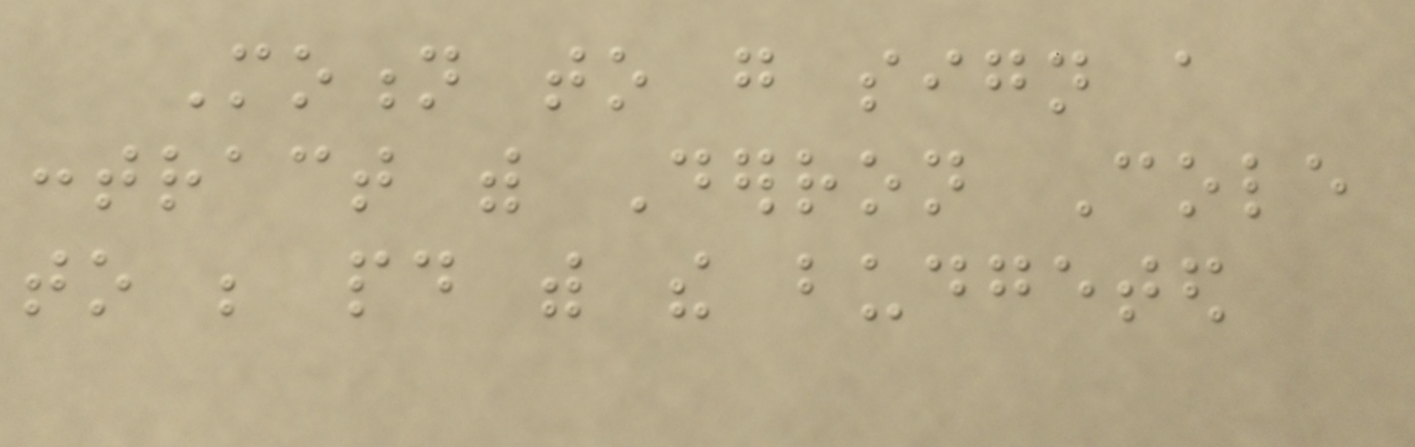Motion to go sign a
contract with Derron Cole
to be paid with the budgeted
